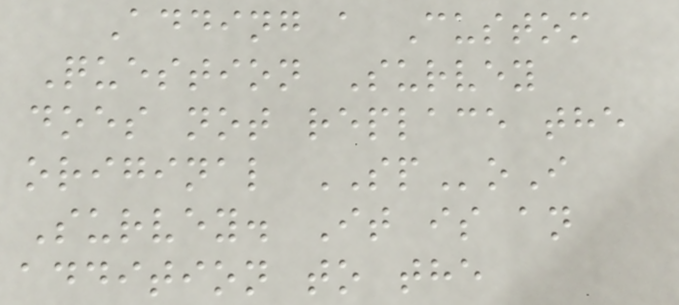Adding a Custom
Question Survey
does not replace the
original SPoI
Survey. It is an
addition to the
